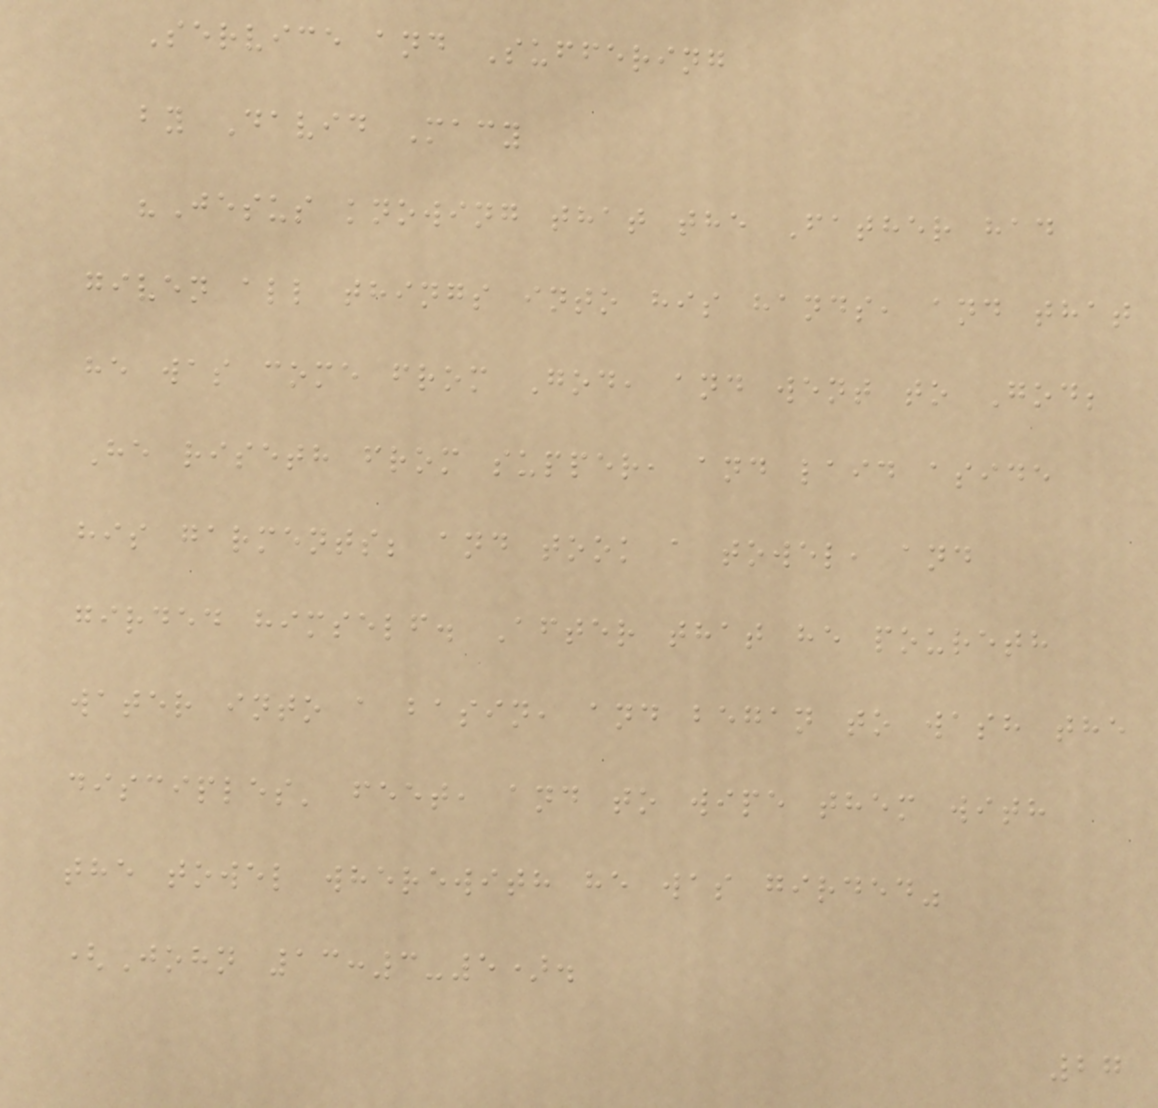Service and Suffering
by David Macy
"Jesus knowing that the Father had
given all things into his hands, and that
he was come from God, and went to God;
He riseth from supper, and laid aside
his garments; and took a towel, and
girded himself. After that he poureth
water into a basin, and began to wash the
disciples' feet, and to wipe them with
the towel wherewith he was girded"
(John 13:3-5).
27
